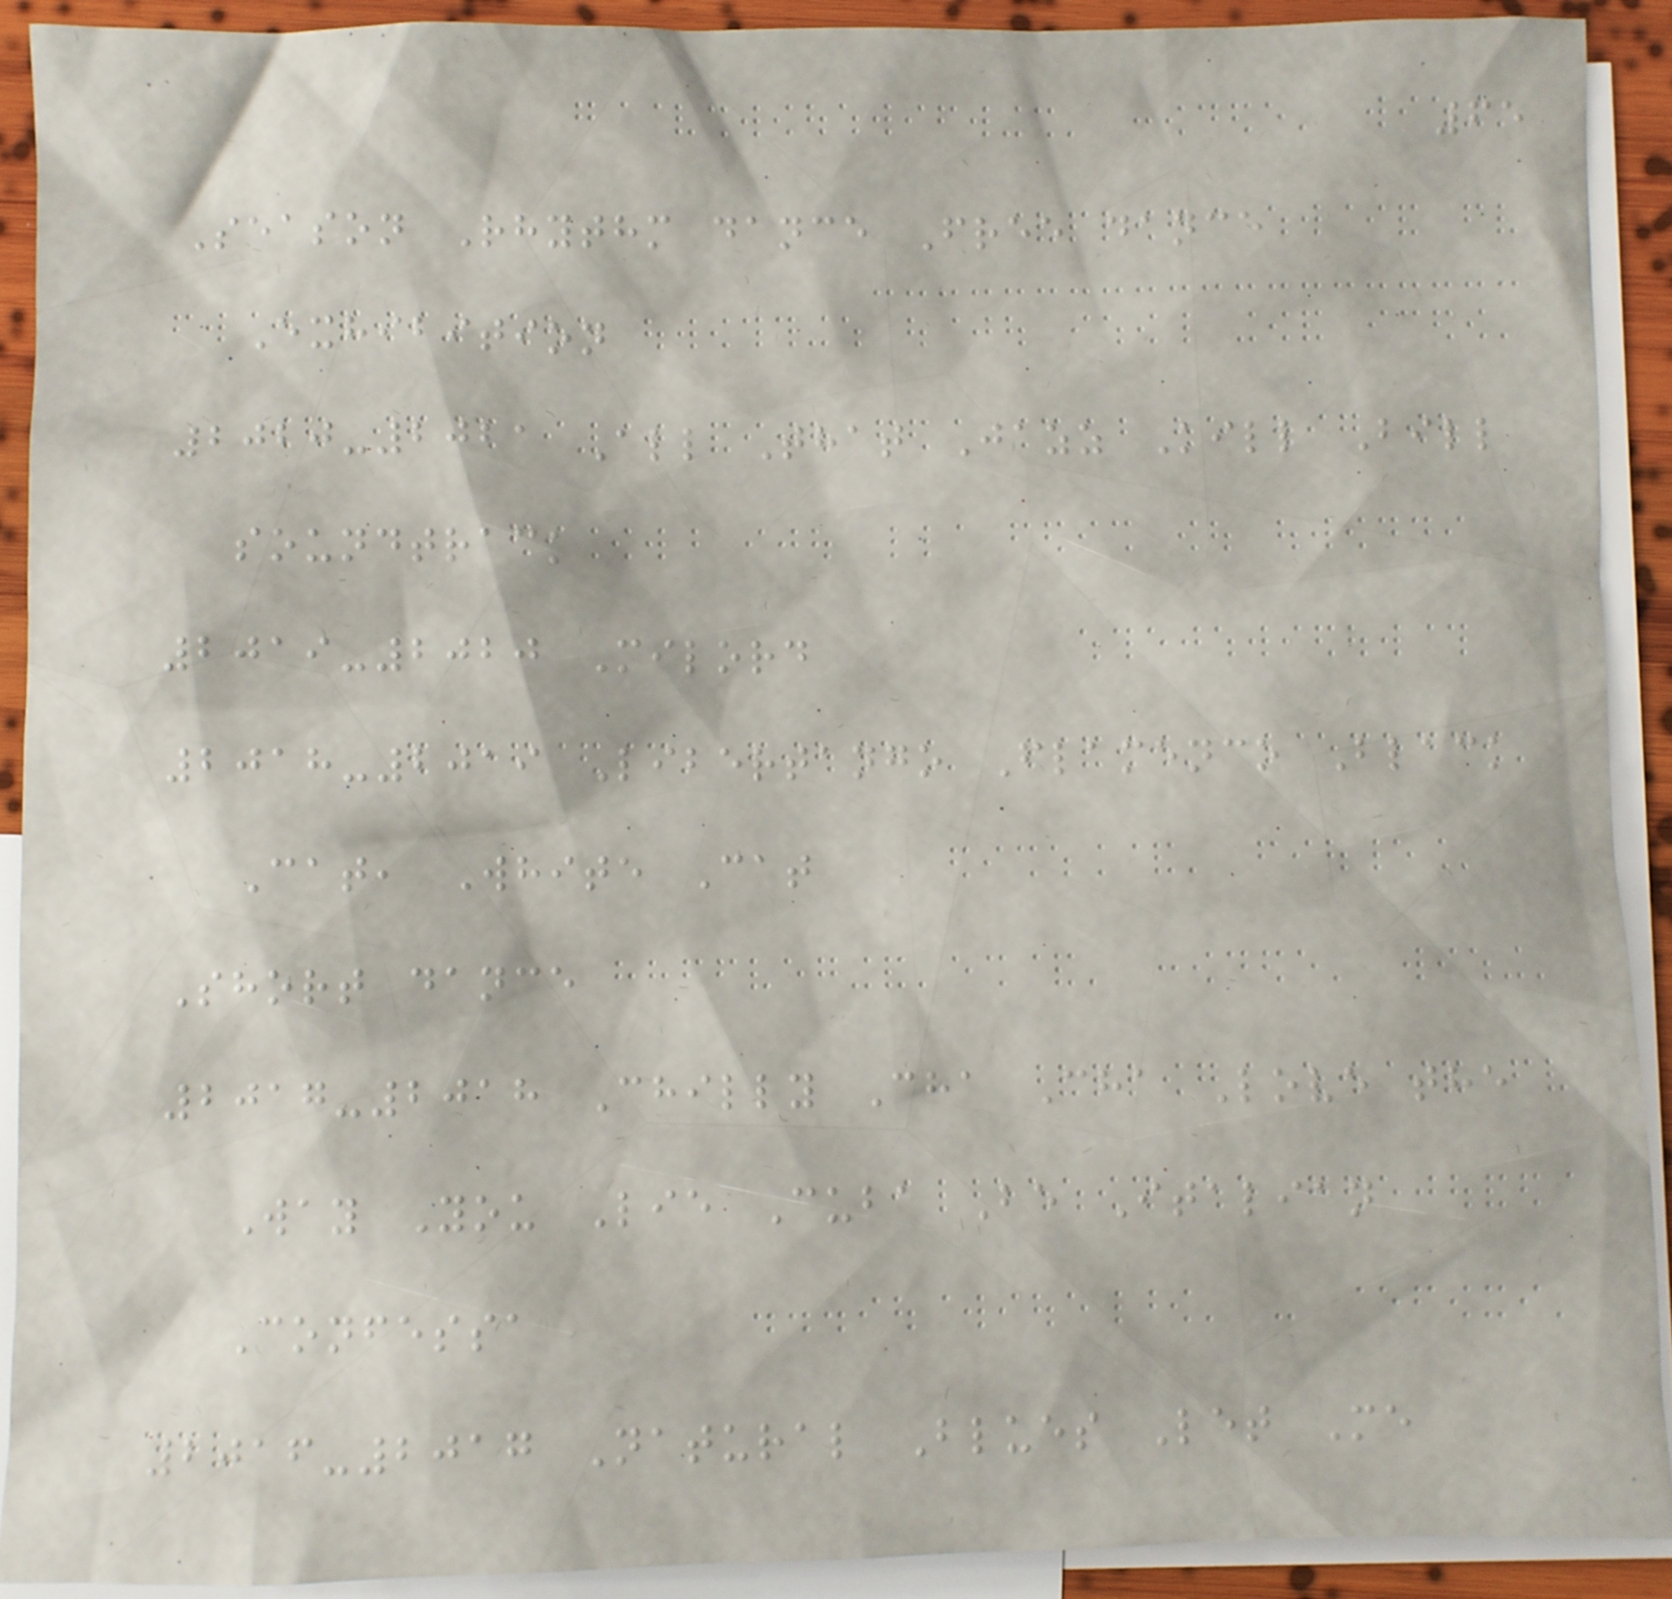65
Season Rhythm dance Free dance
Exhibition
2020-2021 All That Jazz Kill Bill
soundtrack
2019-2020 Milord
2018-2019 Libertango Flamenco Black
Cat, White Cat
Short dance
2017-2018 Chilly Cha Cha Love the
Way You Lie Cuba Be Italian
Confessa
2016-2017 Natural Blues Let Me
